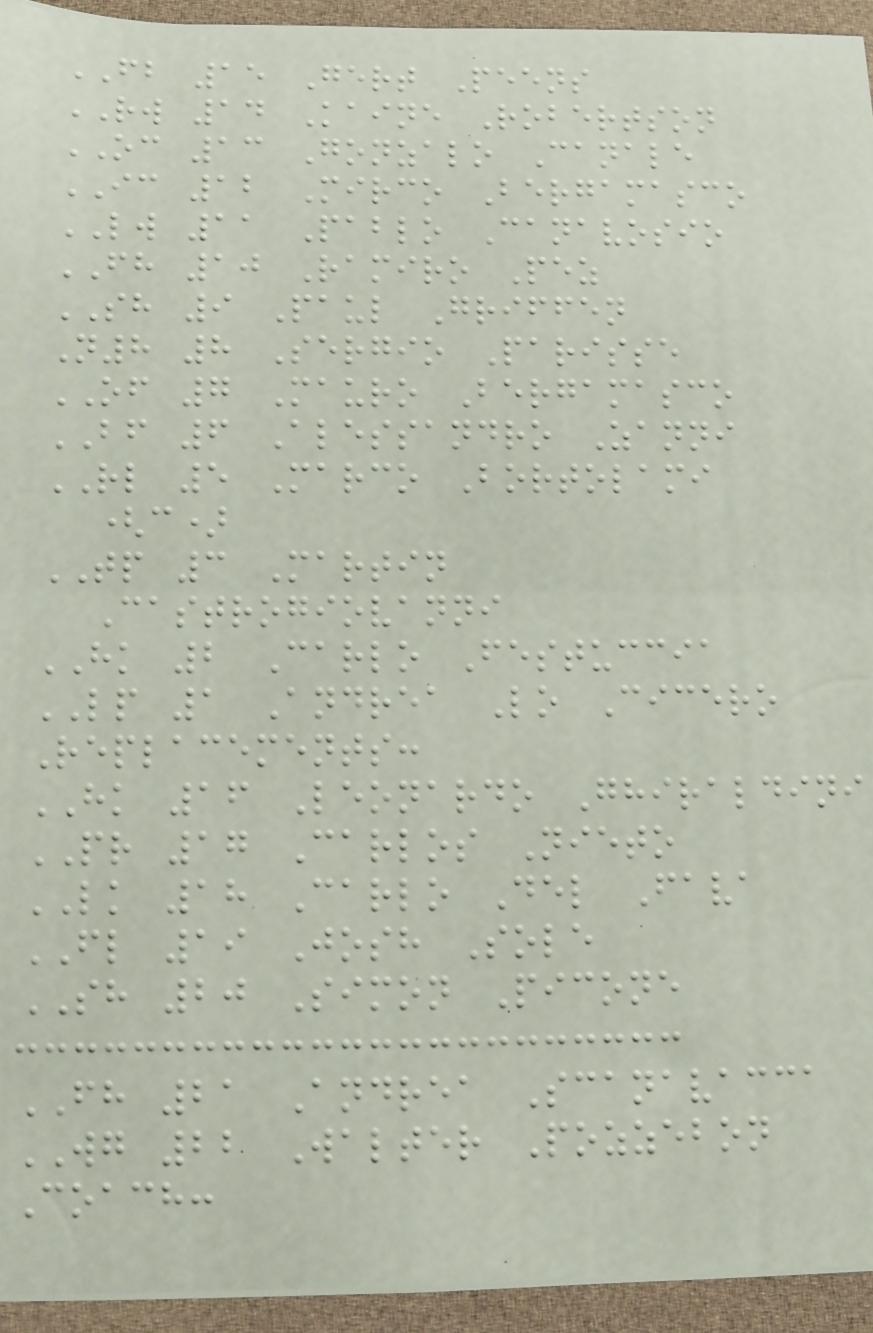FB 15 Gert Peens
RW 14 Kaine Robertson
OC 13 Gonzalo Canale
IC 12 Mirco Bergamasco
LW 11 Pablo Canavosio
FH 10 Ramiro Pez
SH 9 Paul Griffen
N8 8 Sergio Parisse
OF 7 Mauro Bergamasco
BF 6 Alessandro Zanni
RL 5 Marco Bortolami
(c)
TP 3 Martin
Castrogiovanni
HK 2 Carlo Festuccia
LP 1 Andrea Lo Cicero
Replacements:
HK 16 Leonardo Ghiraldini
PR 17 Carlos Nieto
LK 18 Carlo Del Fava
FL 19 Josh Sole
SH 20 Simon Picone
FH 21 Andrea Scanavacca
WG 22 Walter Pozzebon
Coach:
